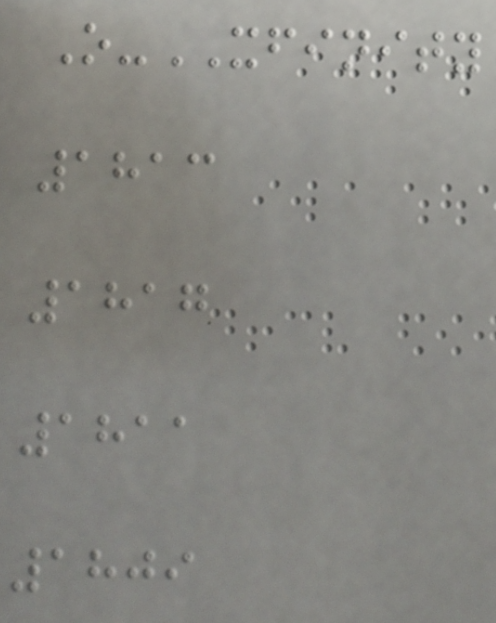O-XFINITY
1813
1817
1811
1809
